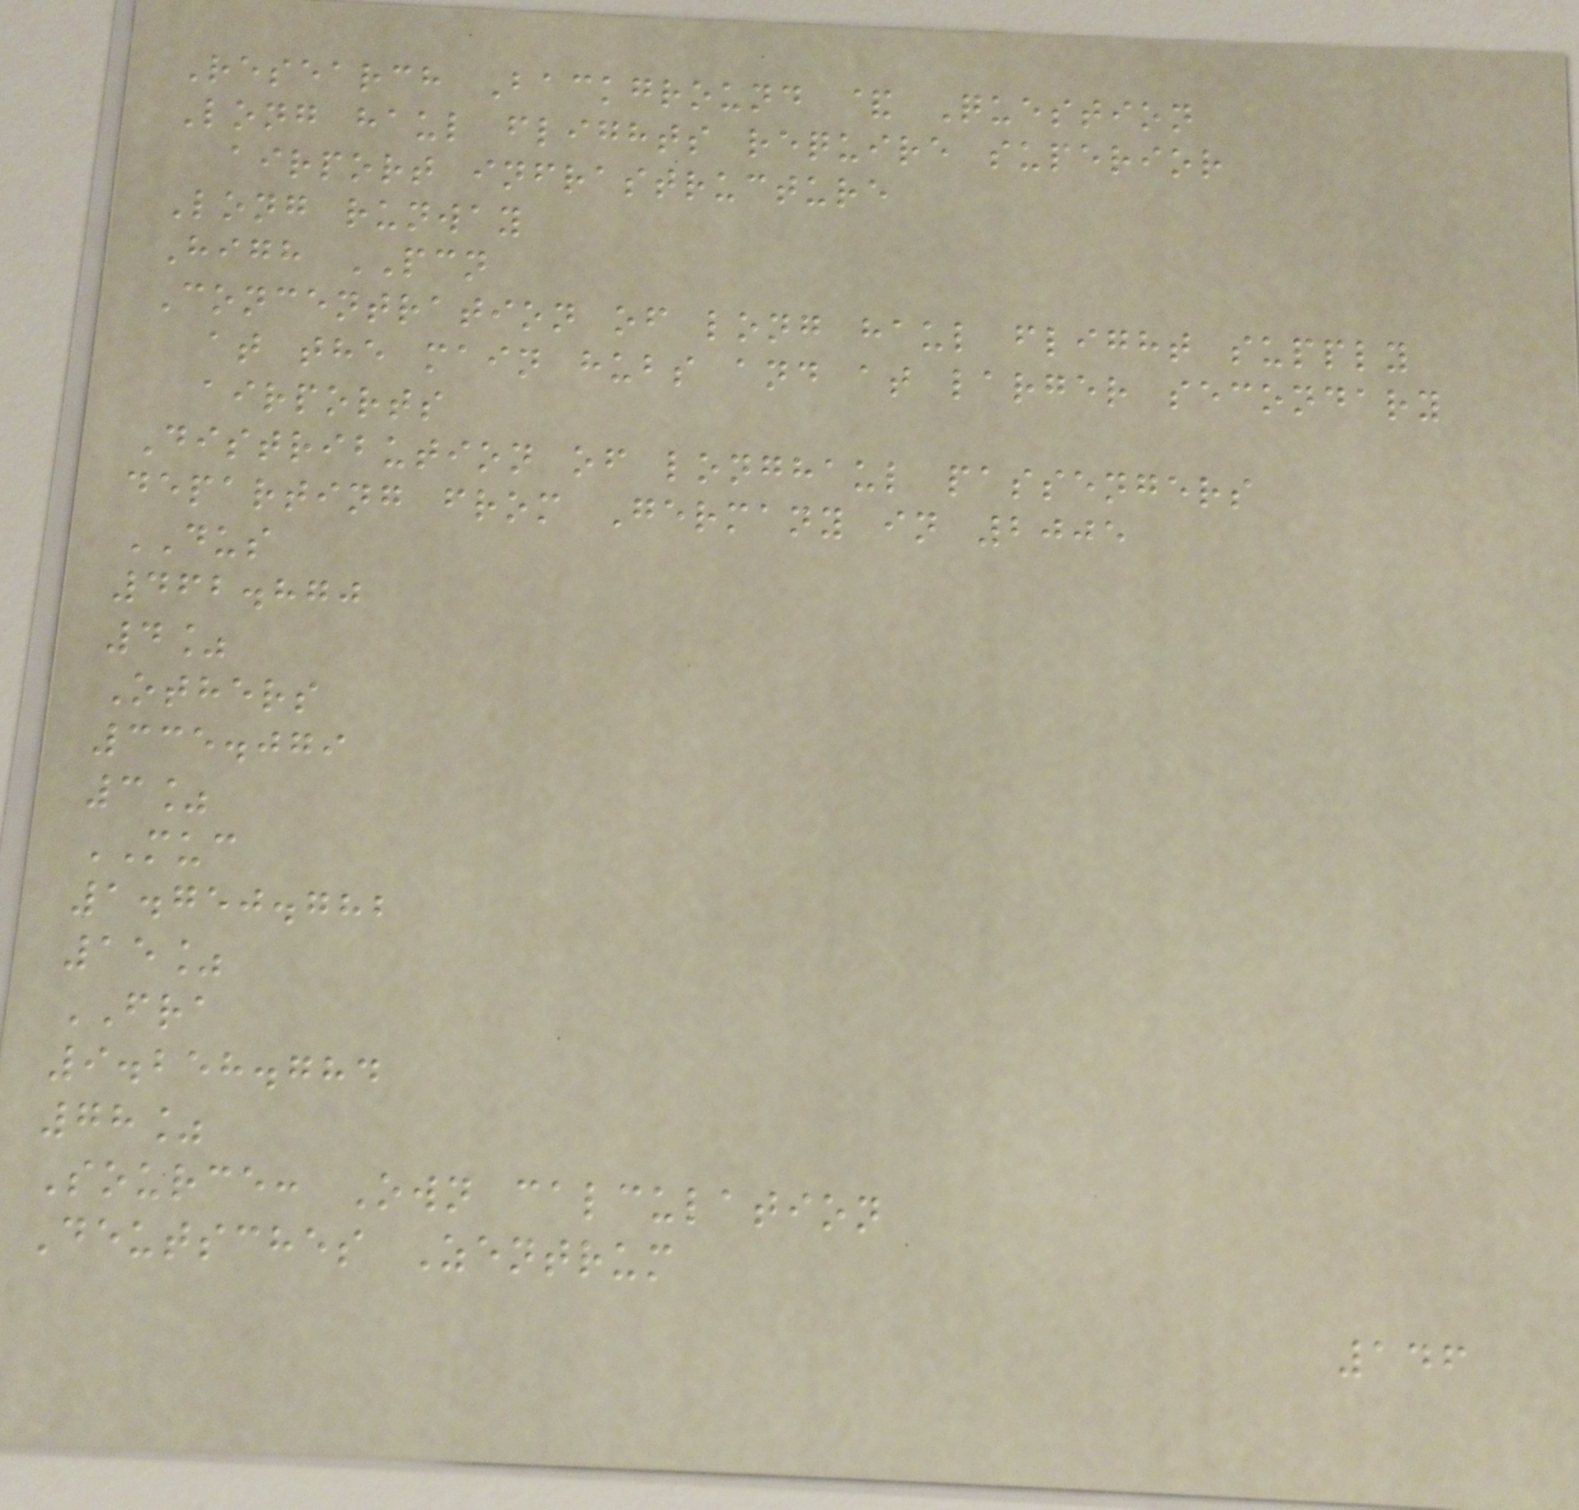Research Background & Question
Long haul flights require superior
airport infrastructure
Long runway
High PCN
Concentration of long haul flight supply
at the main hubs and at larger secondary
airports
Distribution of longhaul passengers
departing from Germany in 2005
DUS
462.870
4%
Others
335.079
3%
MUC
1.750.782
15%
FRA
9.258.784
78%
Source: Own calculation
Deutsches Zentrum
146
